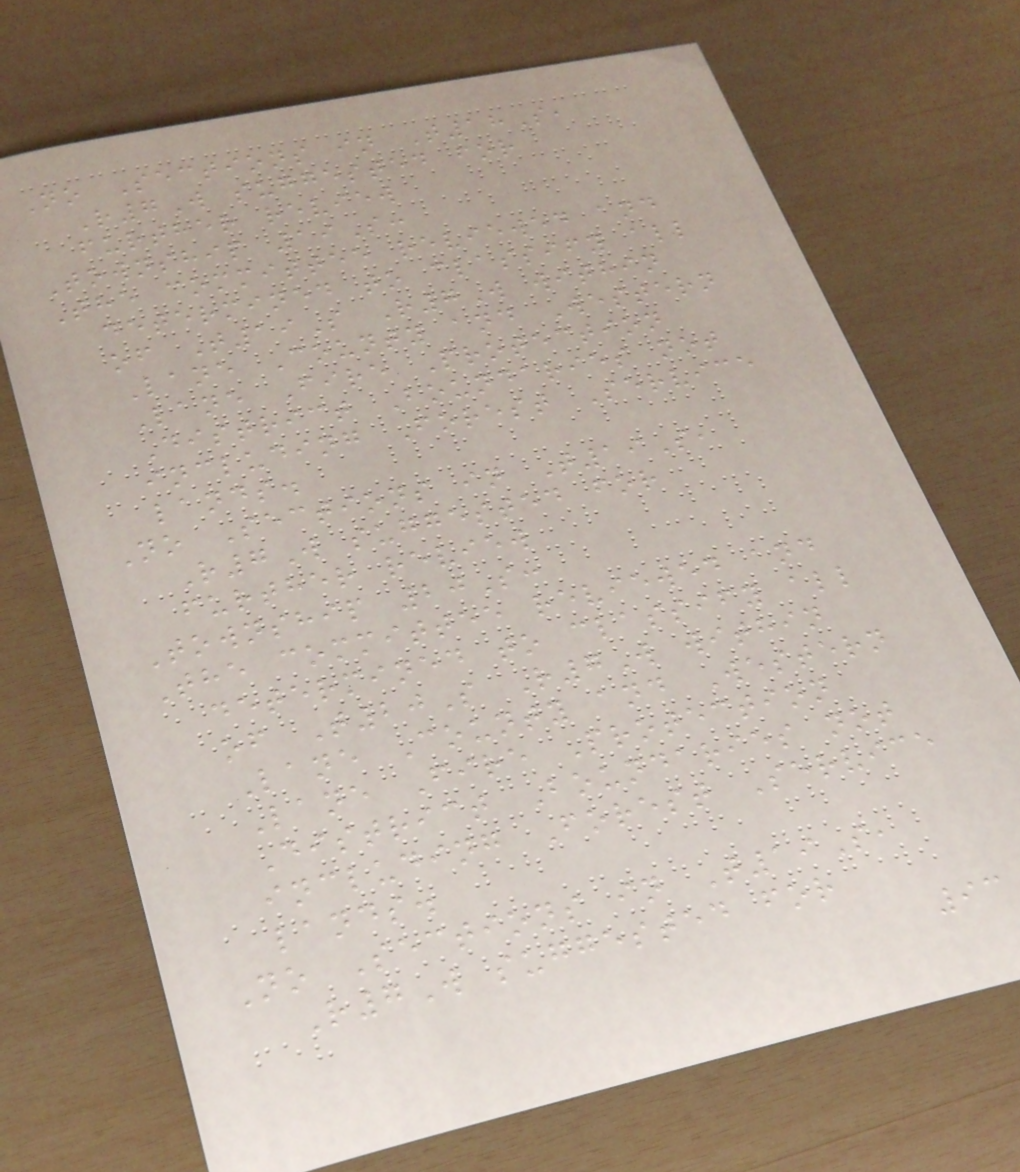No Sections in T18S,
R7W suggested for
further review
Township 19S:
The committee reviewed and
determined to classify all
of T19S R7W within
Lane County and Western
Lane Fire Protection
District Boundaries not
including Forest Service
lands.
No Sections in T19S,
R7W suggested for
further review
Township 20S:
The committee reviewed and
determined to classify all
of T20S R7W within
Lane County and Western
Lane Fire Protection
District Boundaries not
including Forest Service
lands.
No Sections in T19S,
R7W suggested for
93
